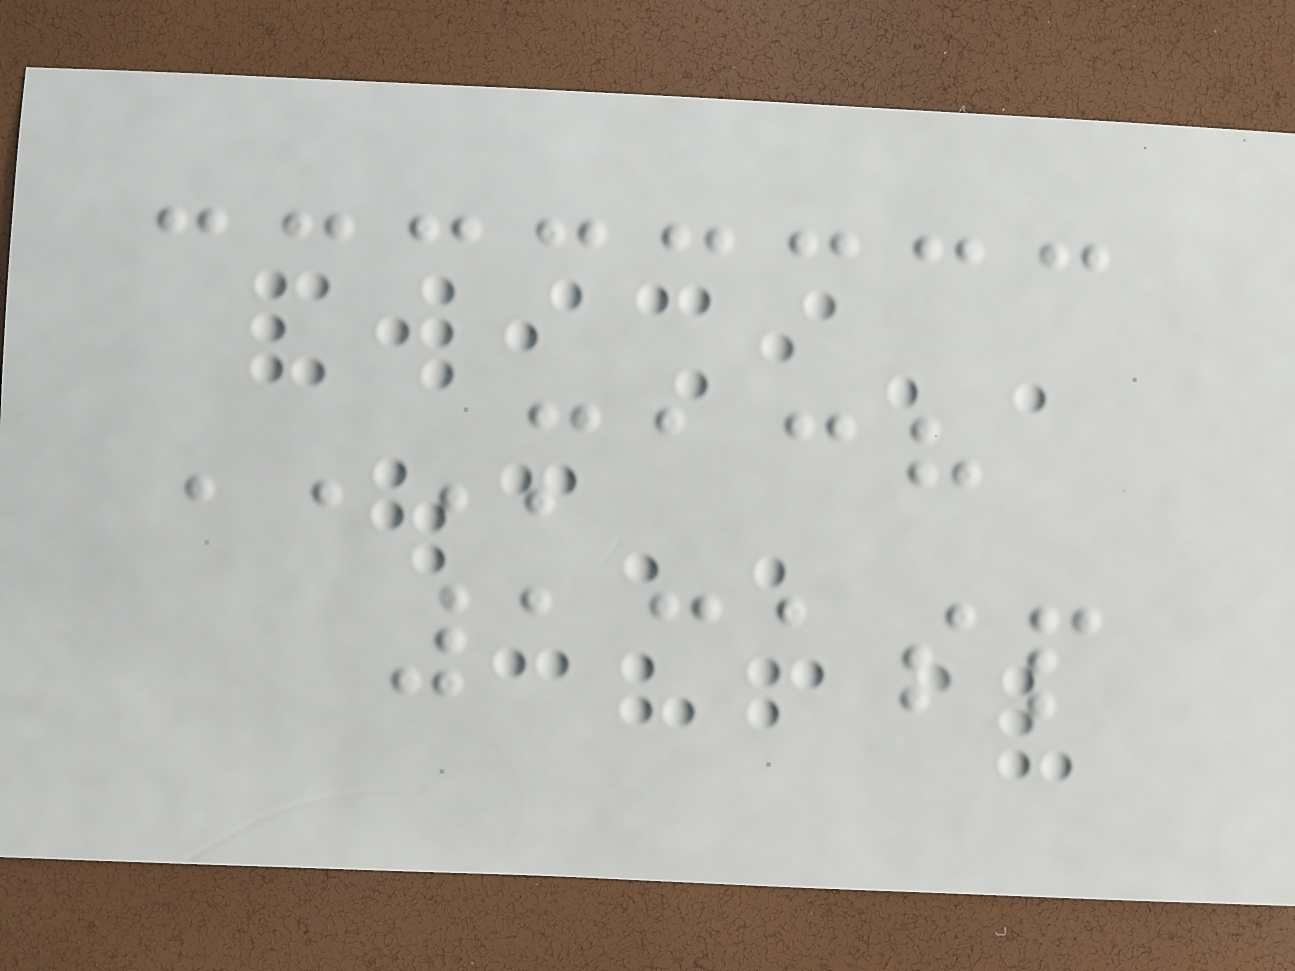MACH
131SP
